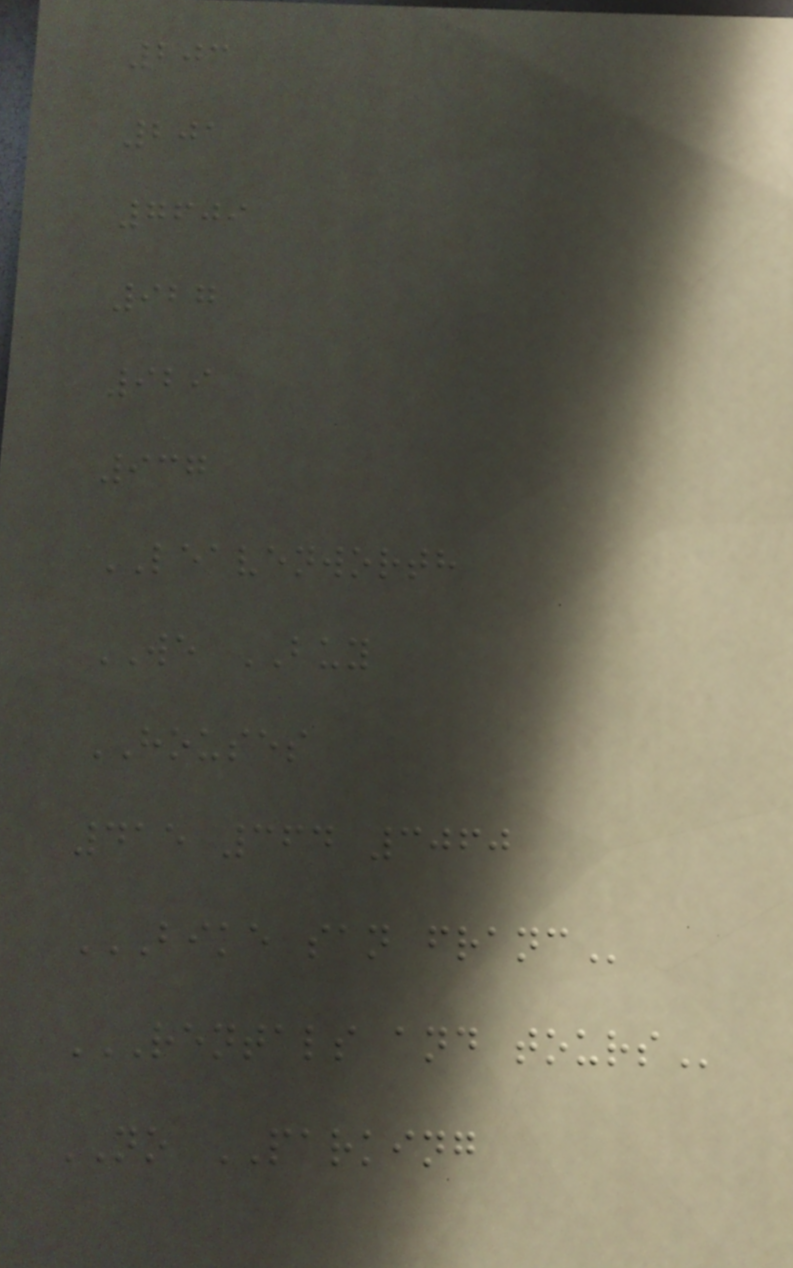203
201
7609
927
929
937
LEAVENWORTH
WE BUY
HOUSES
415 364 3060
BIKE SAN FRANC
RENTALS AND TOURS
NO PARKING
